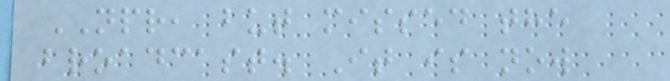NPR, but missed the
broadcast. It is now
